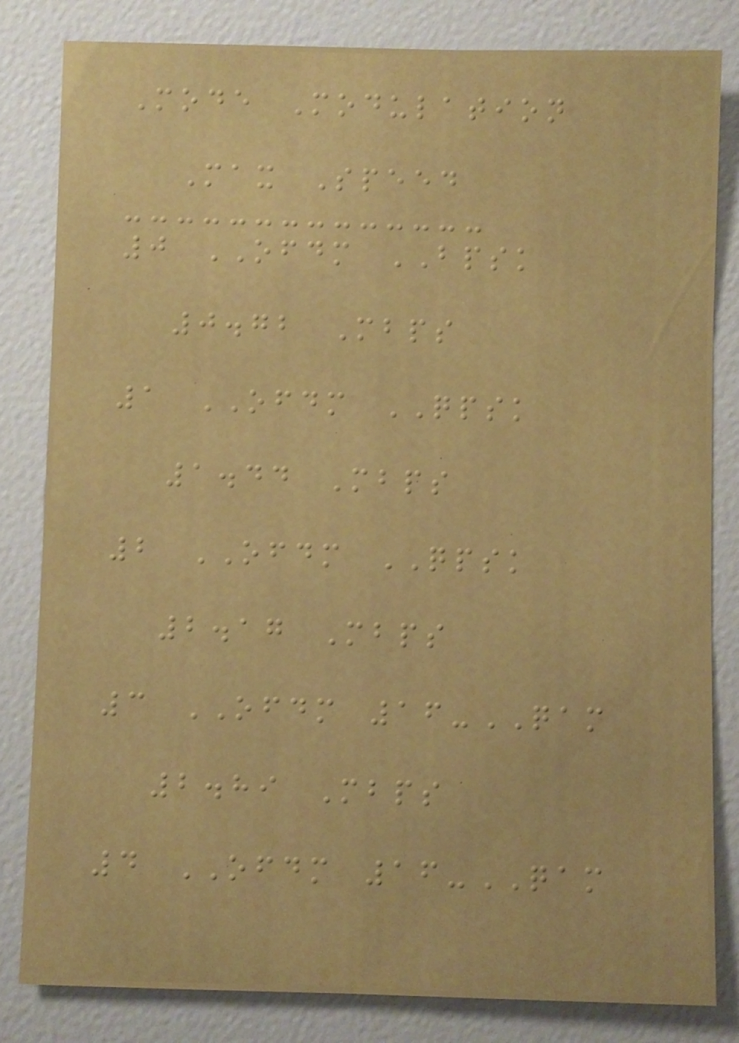Mode Modulation
Max Speed
0 OFDM BPSK
0.72 Mbps
1 OFDM QPSK
1.44 Mbps
2 OFDM QPSK
2.17 Mbps
3 OFDM 16-QAM
2.89 Mbps
4 OFDM 16-QAM
